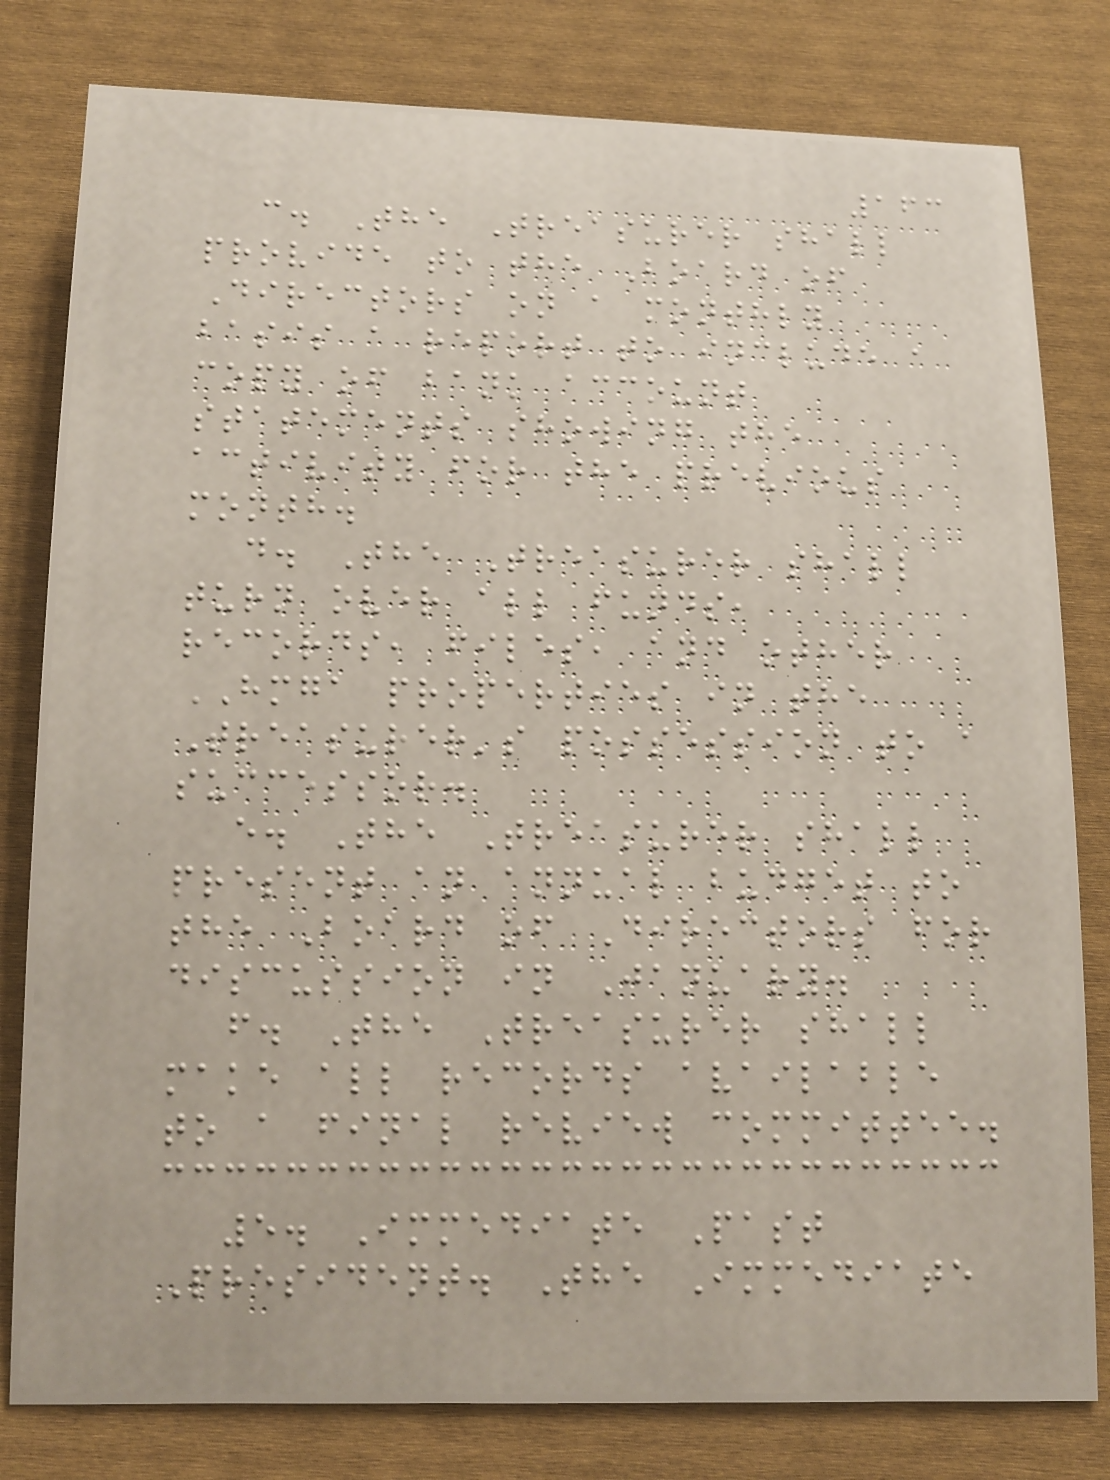163
c. The Treasurer shall
provide to the Board of
Directors on a monthly
basis a report to include a
copy of bank account
statements showing the
activity for the previous
month.
d. The Treasurer shall
turn over all funds,
records, files, and other
HMGA properties in the
Treasurer's possession to a
successor.
e. The Treasurer shall
present an annual budget to
the Board of Directors for
discussion in January.
f. The Treasurer shall
make all records available
to a final review committee.
5. Immediate Past
President. The Immediate
